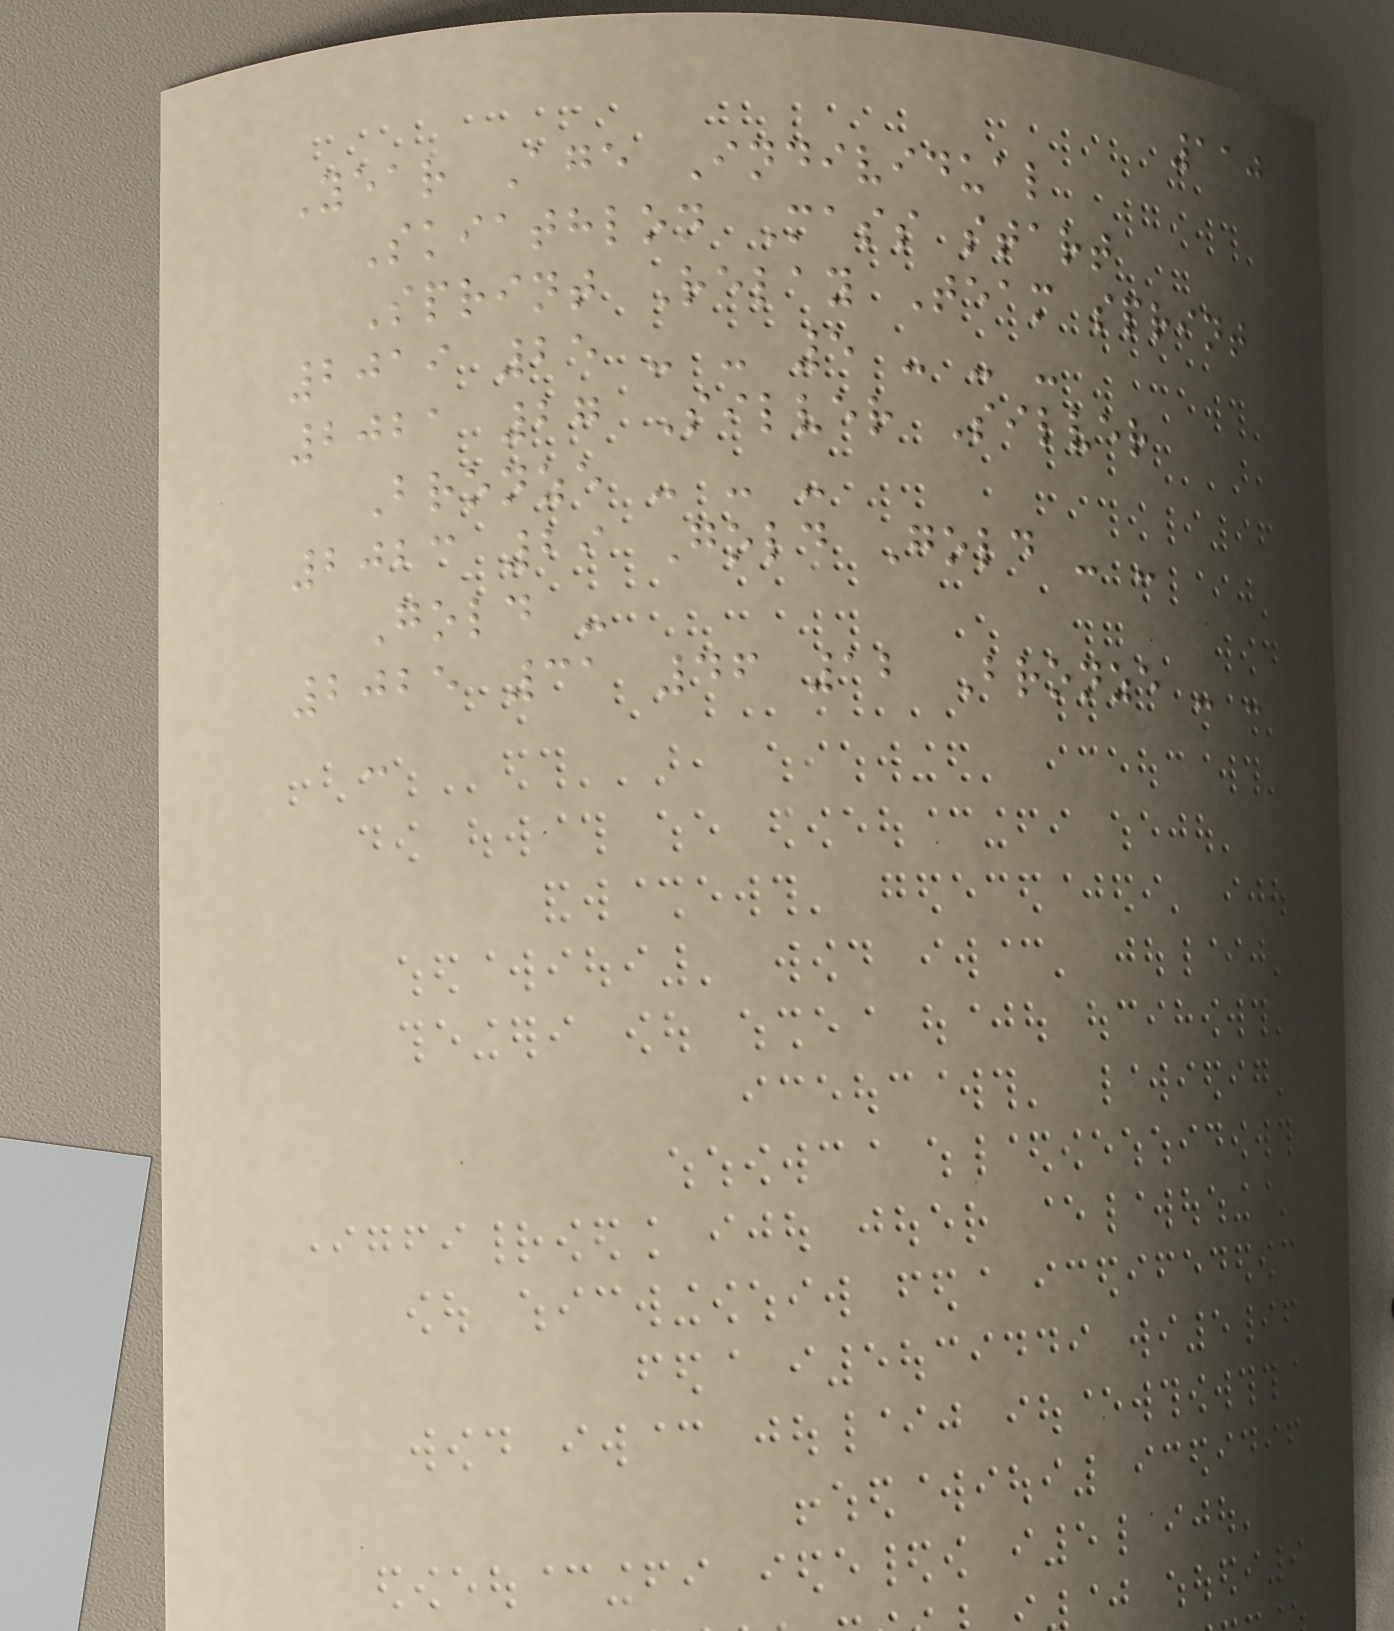110
Year Age Individual
Skiathlon Mass start
Sprint Relay Team sprint
2019 25 - - 5 - - -
2021 27 Silver Silver
Bronze - - -
2023 29 Gold Gold - -
Gold -
2025 31 46 12 Bronze - -
-
